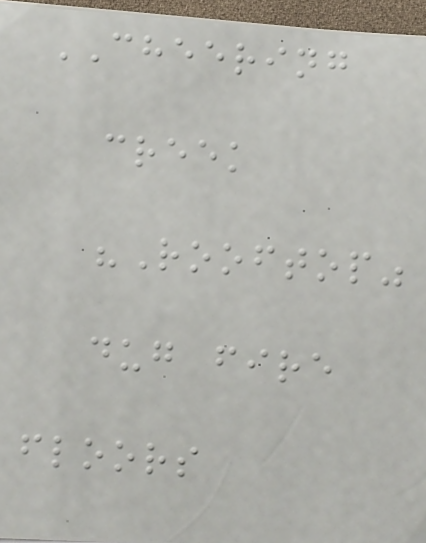CHEERING
creek
"Rooftop"
dug fire
floors
